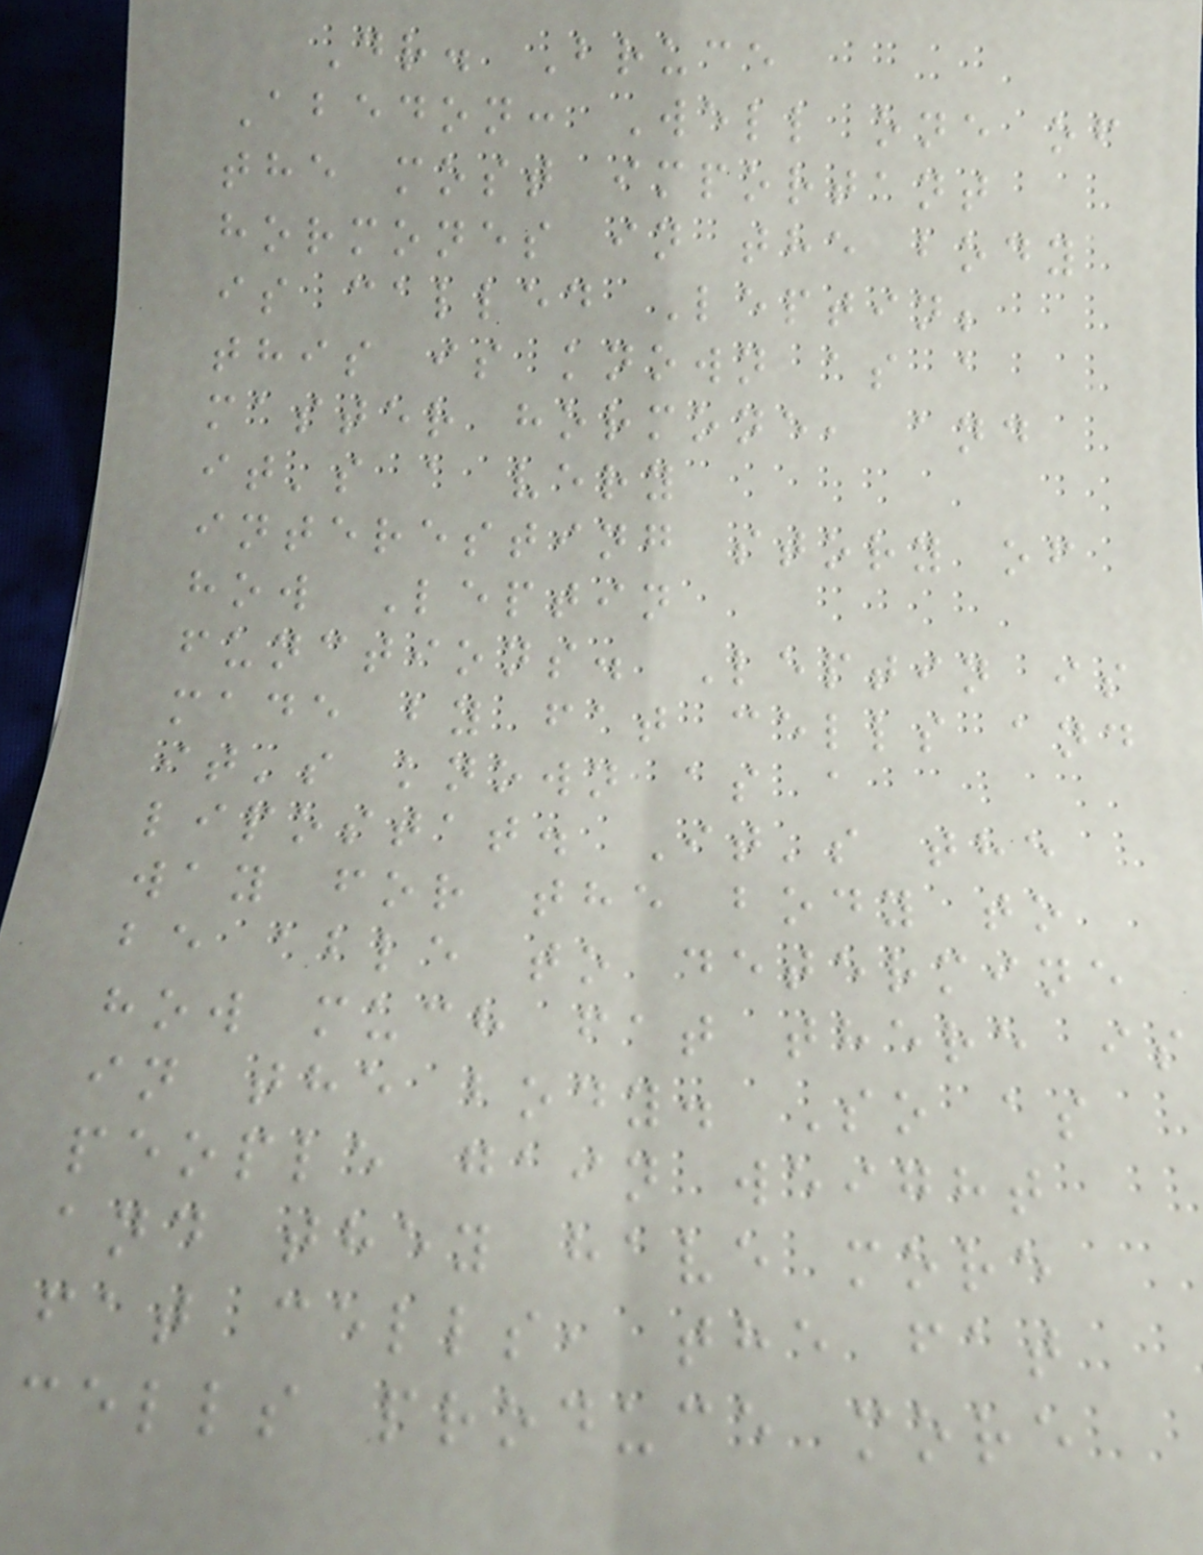Dr. Bruce
Abedon: Well one of
the most important
hormones in the body
is called Leptin;
this is known as a
master hormone, and
it's a very
interesting story of
how Leptin
functions. Leptin is
made by fat cells and
it's known as a
lipostat. It's the
way for the body to
be able to determine
how much fat there is
in the body. So as
people gain weight
and they have more
fat cells, the fat
cells produce more
